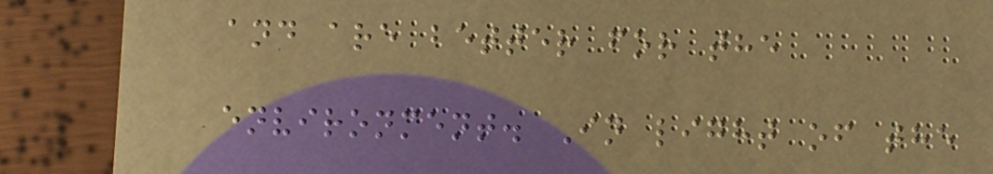and are better for the
environment. In light of the
